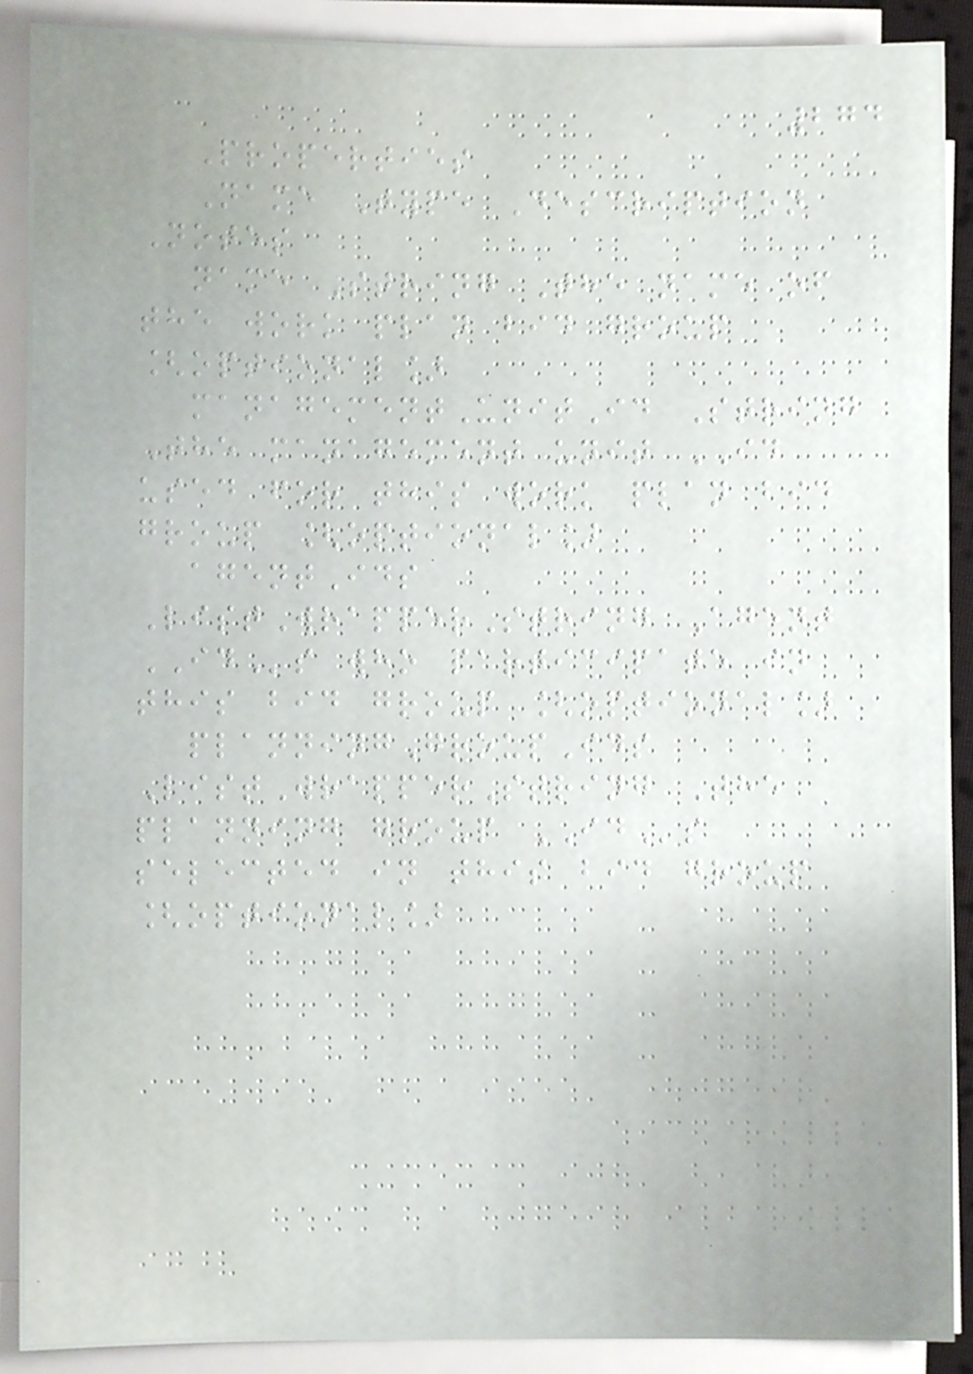274
Properties
Name Type Description
Notes
name String The name of
the work plan bid group
[optional]
managementUnitId String
The management unit ID
used for this work plan bid
group [optional]
agentIds
ListWrapperString Agent
IDs who participate in
this bid group [optional]
planningGroupIds
ListWrapperString The
planning group IDs
selected in this bid group
[optional]
